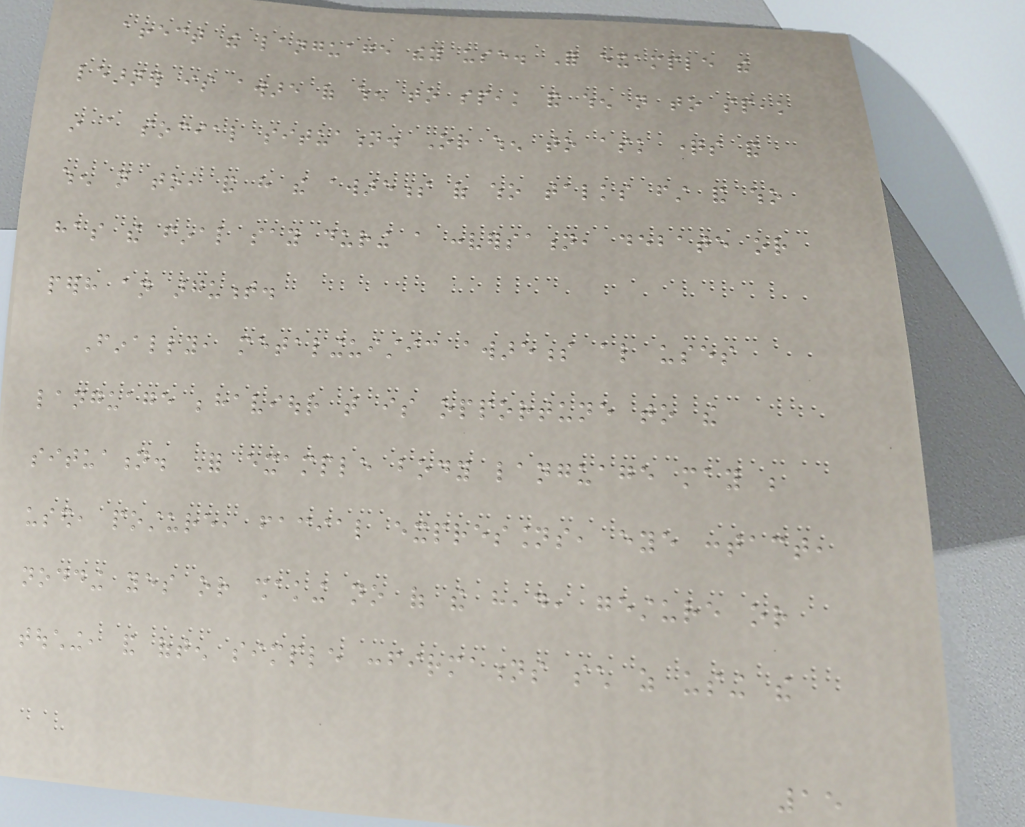affect the language they use. For example the
learner is aware of when to speak and when not to speak
in a social situation. Or when to ask questions and
when not to, and have the awareness of who talks first and who
has the final say during a conversation, debate or
perhaps an argument.
Finally, metalinguistic awareness also uses
language behaviour that is opportune to the
situation. For example body language may be
used, posture, facial expressions, eye contact,
nodding yes or shaking no of the head, gesture or
touching, and often simple confirmations such as using the
15
